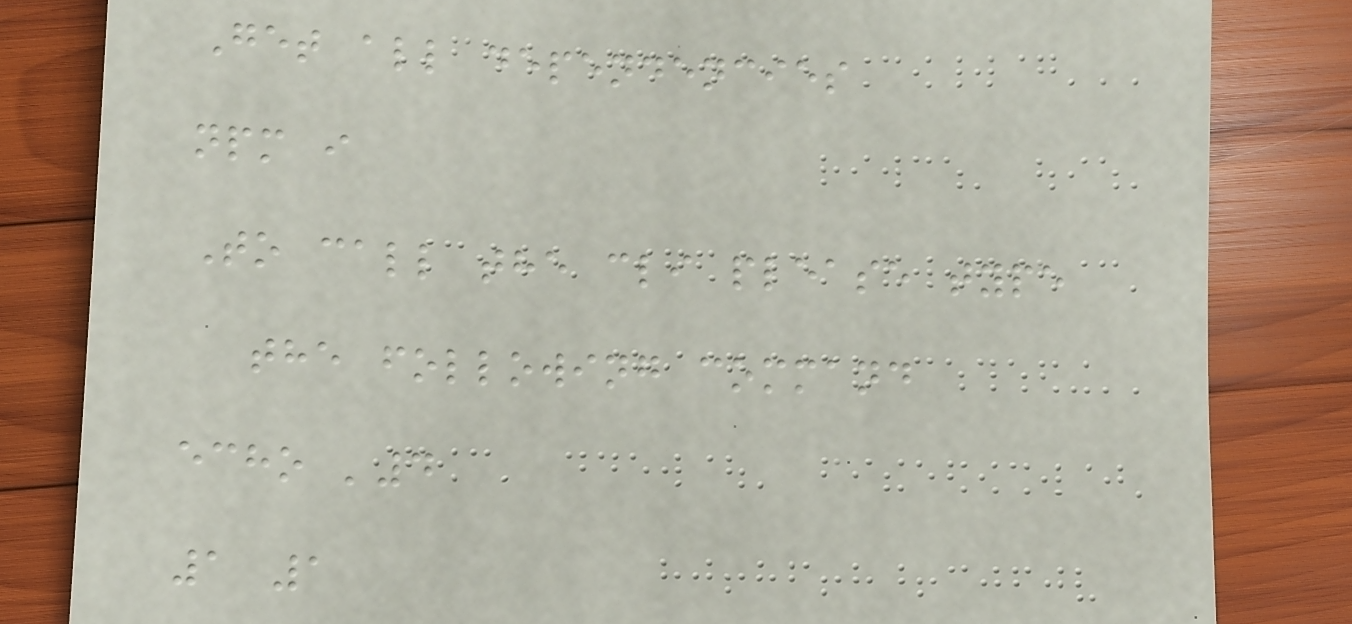Get all dependencies
npm i
To call the cli please type
the following command
echo '4
1 1
